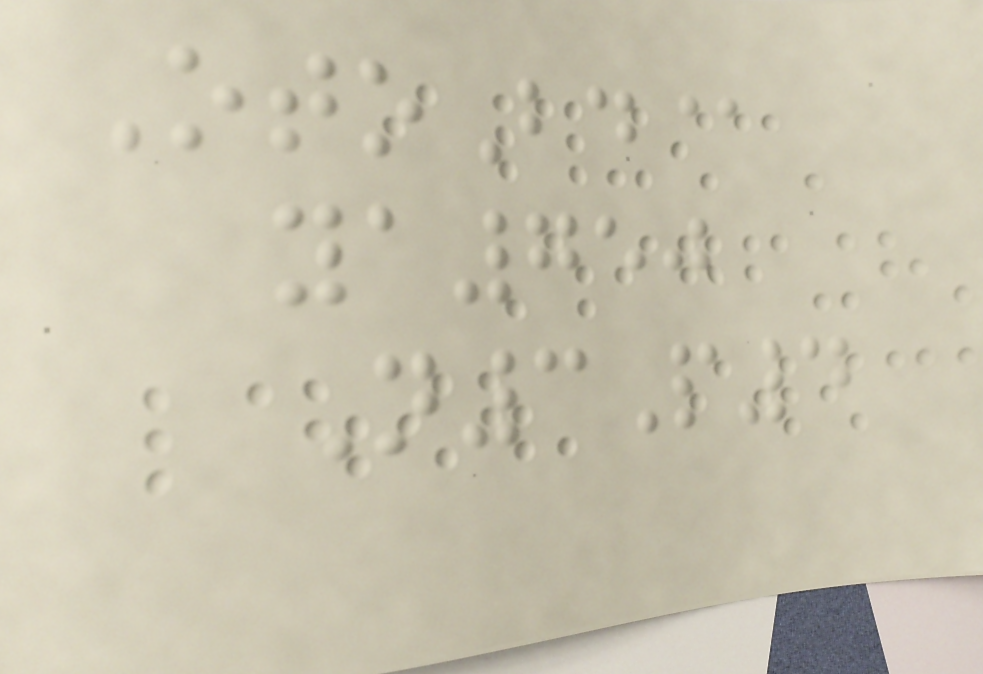OtoBd@
ya750
N3P4
